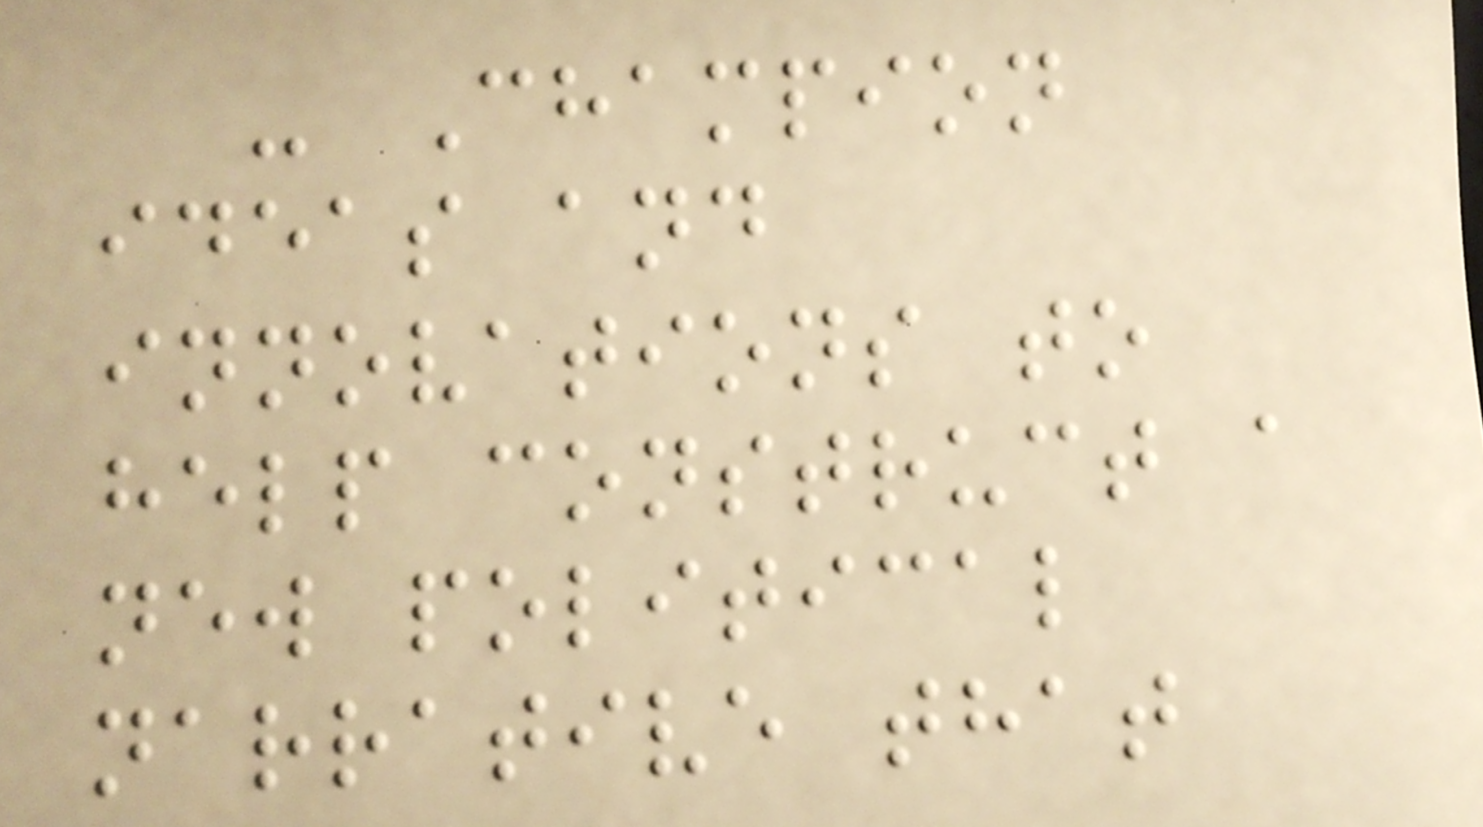- Champion
ideas and
innovations to
help construct a
new political
narrative that
